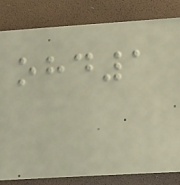ohd1
